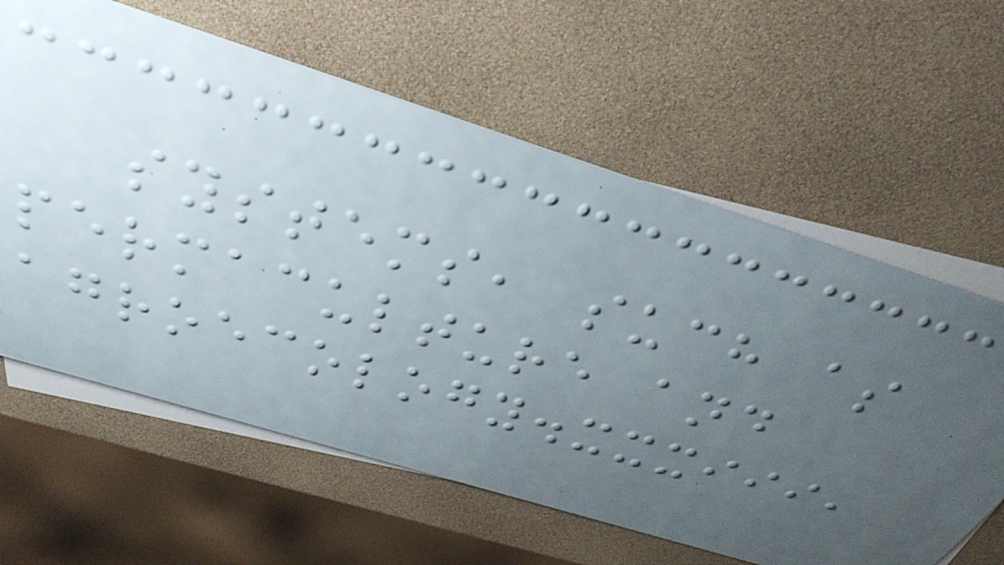systems, such as
permaculture and
agroecology.xxxiii,
